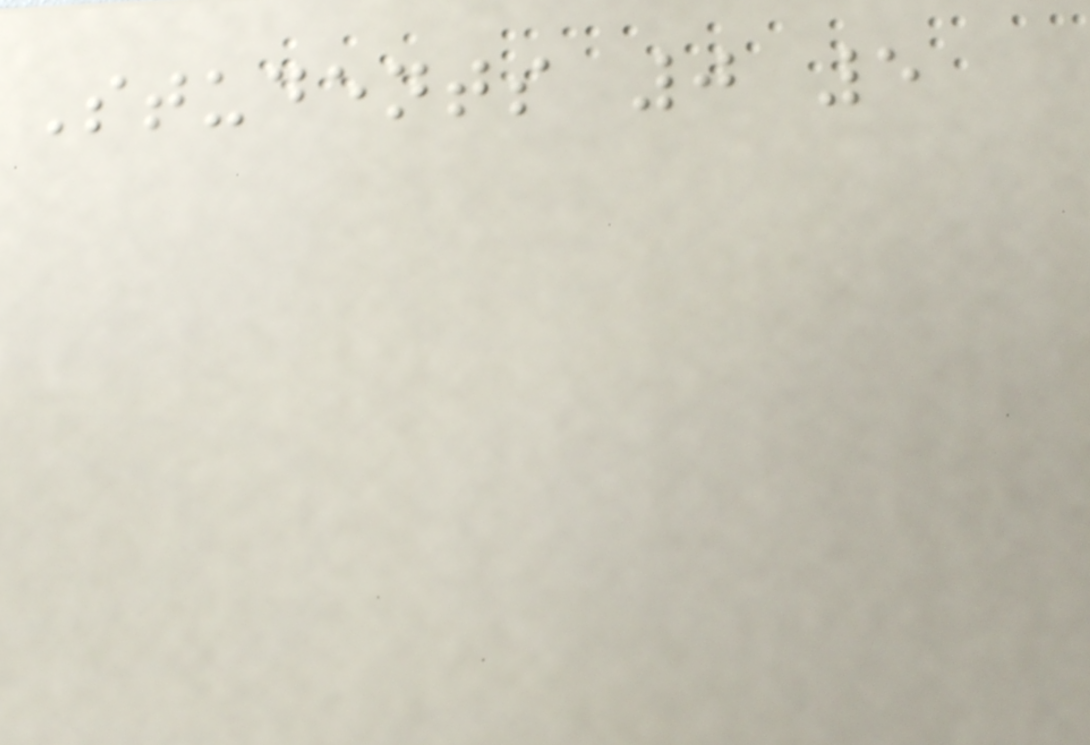Students 0 5
